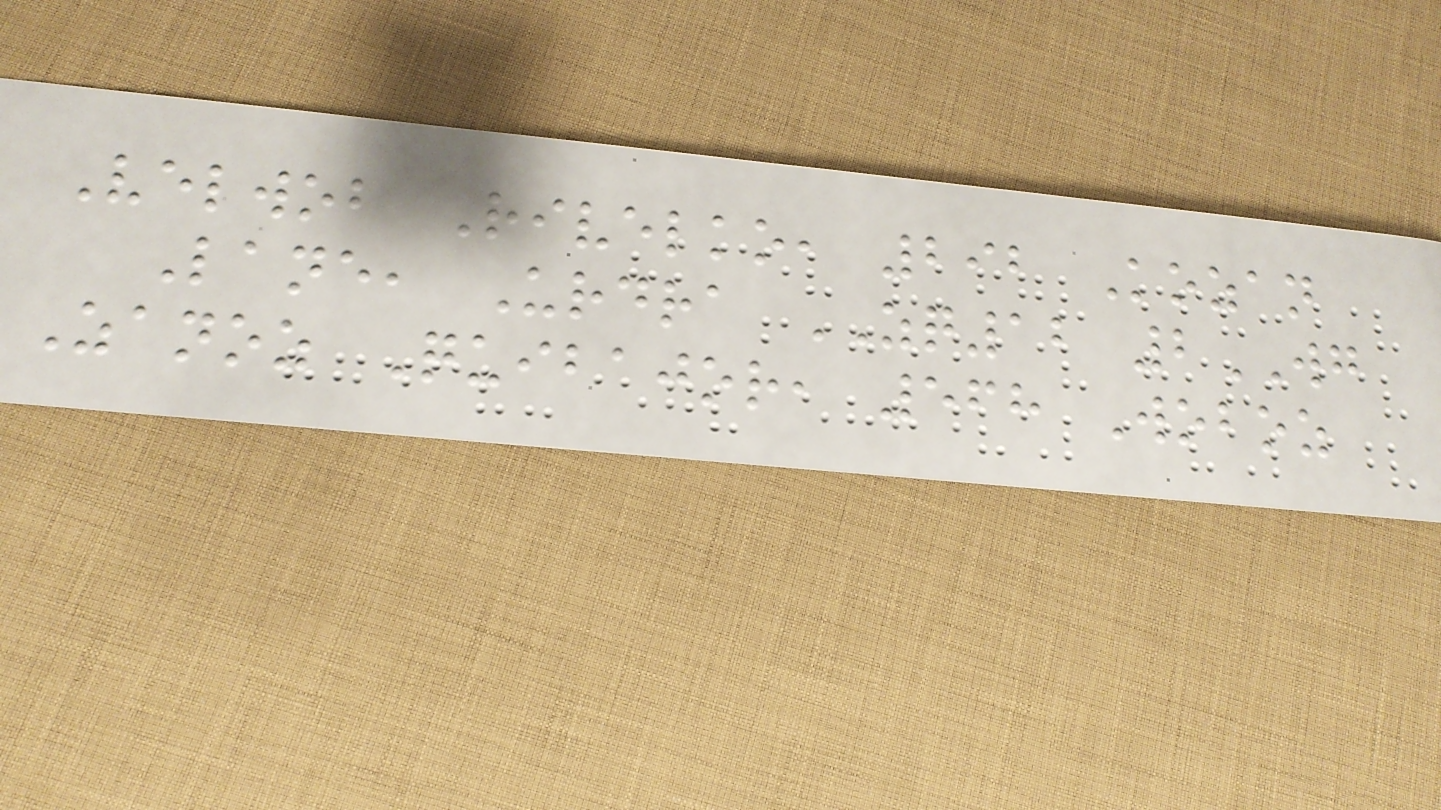Velwob Rivelko, 292 Kozan
Lane, Urdra ZQ12 2WG
Zanoz Quibajor, 568 Woboz
